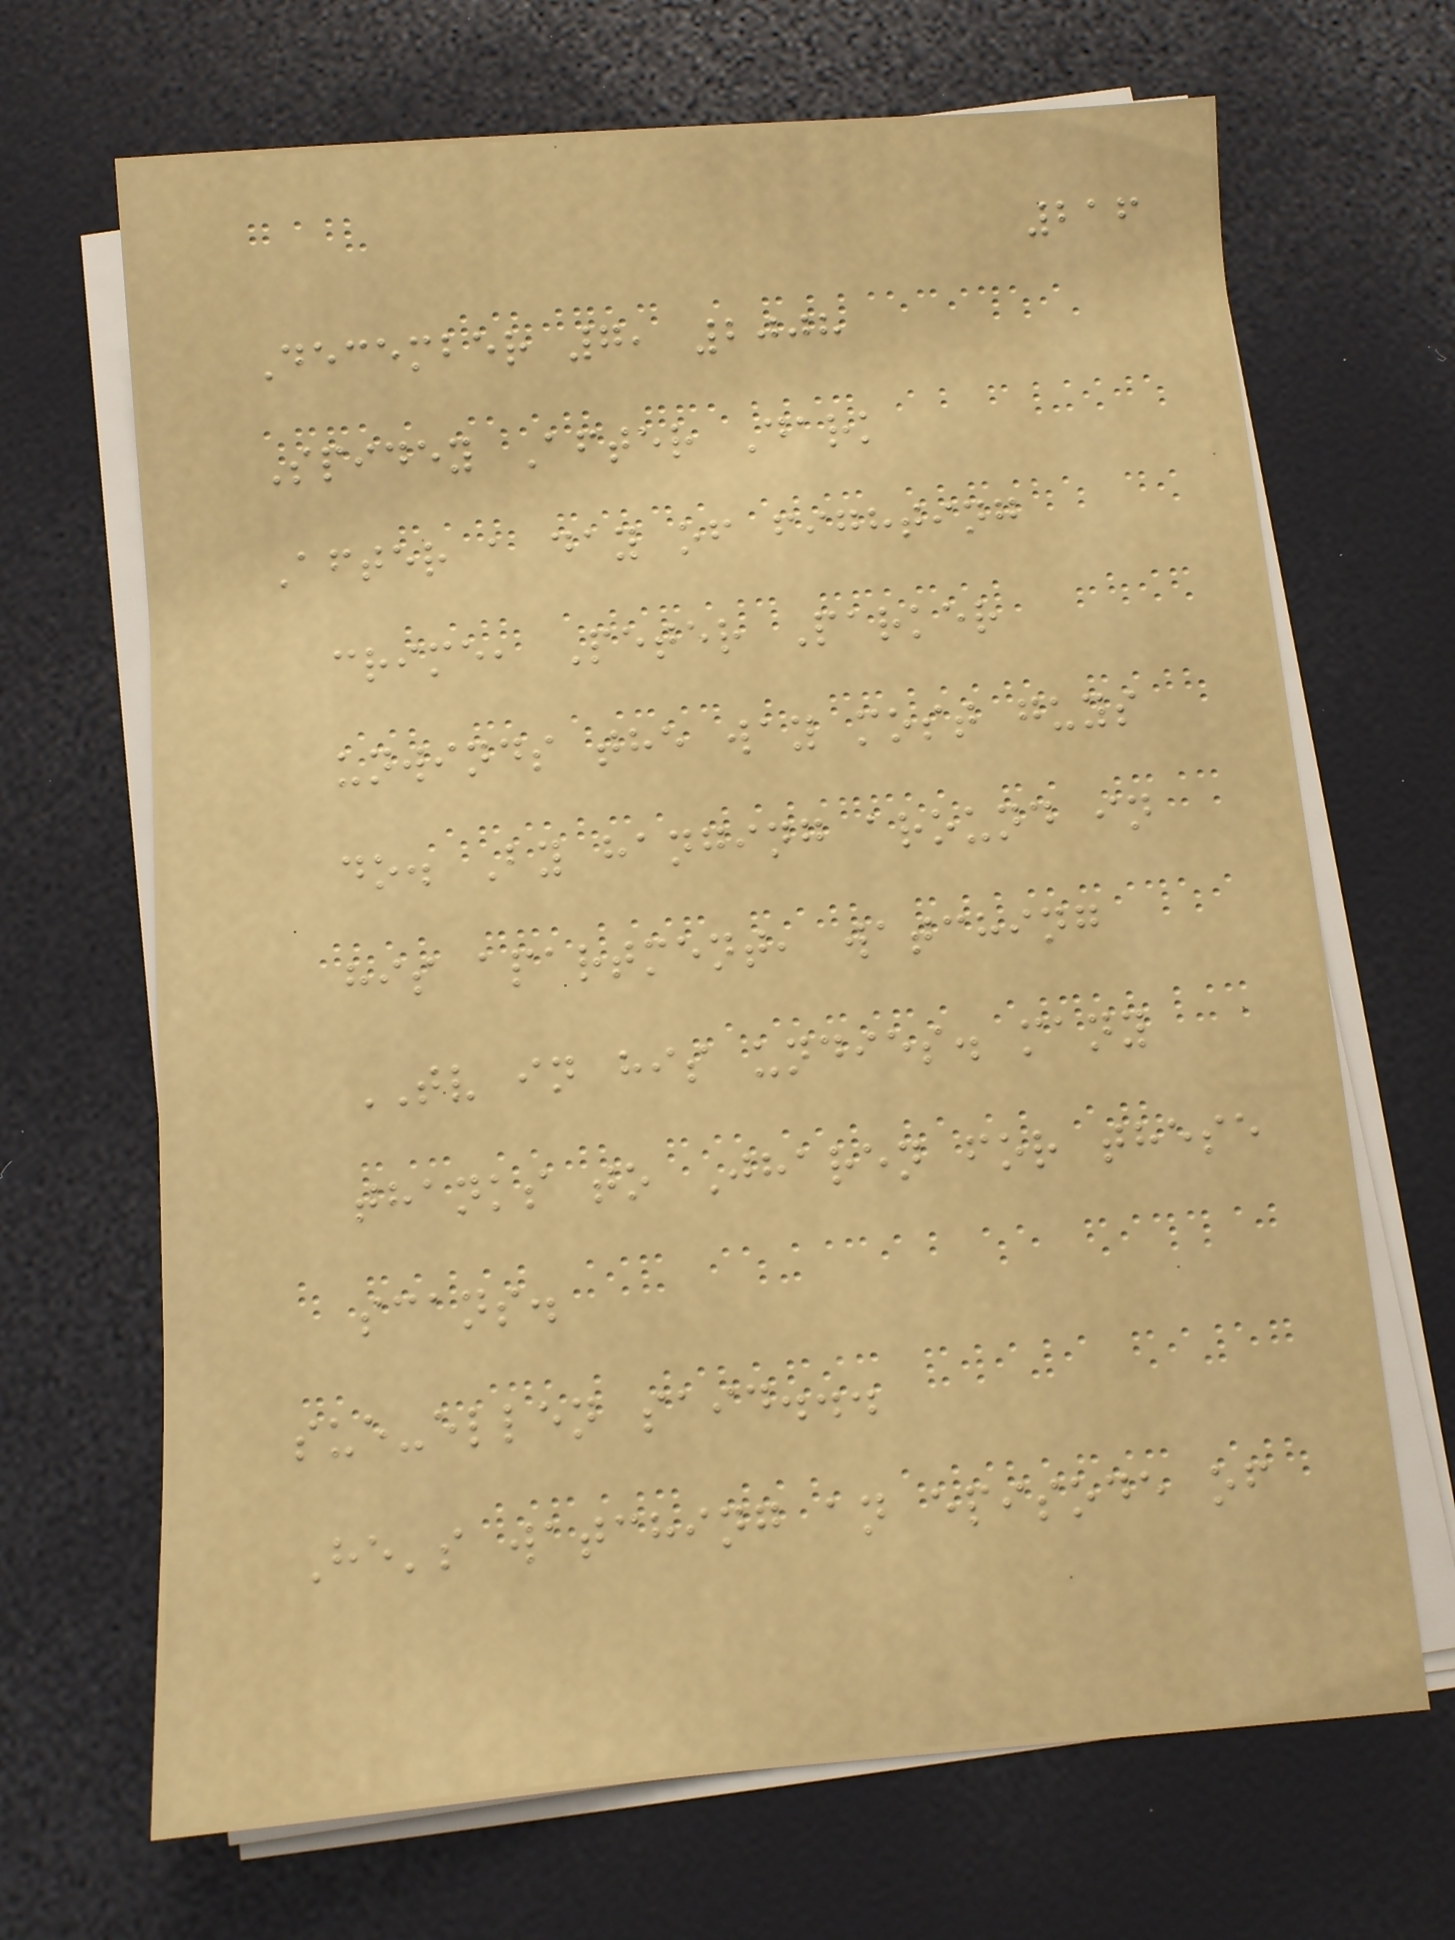216
December 7, 2008
Spidey After Dark
After a day of fighting
crime, Peter Parker
unwinds the way most guys
do. By hanging around in
his apartment, watching
TV in his undies. many
thanks to Jharen for these
scans.
sue-ellen said...
He's watching an episode of
